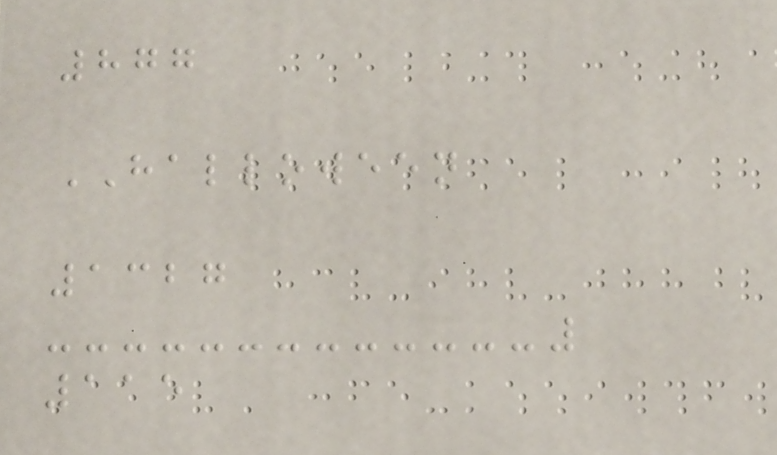877
HALLOWEEN
1327
115
